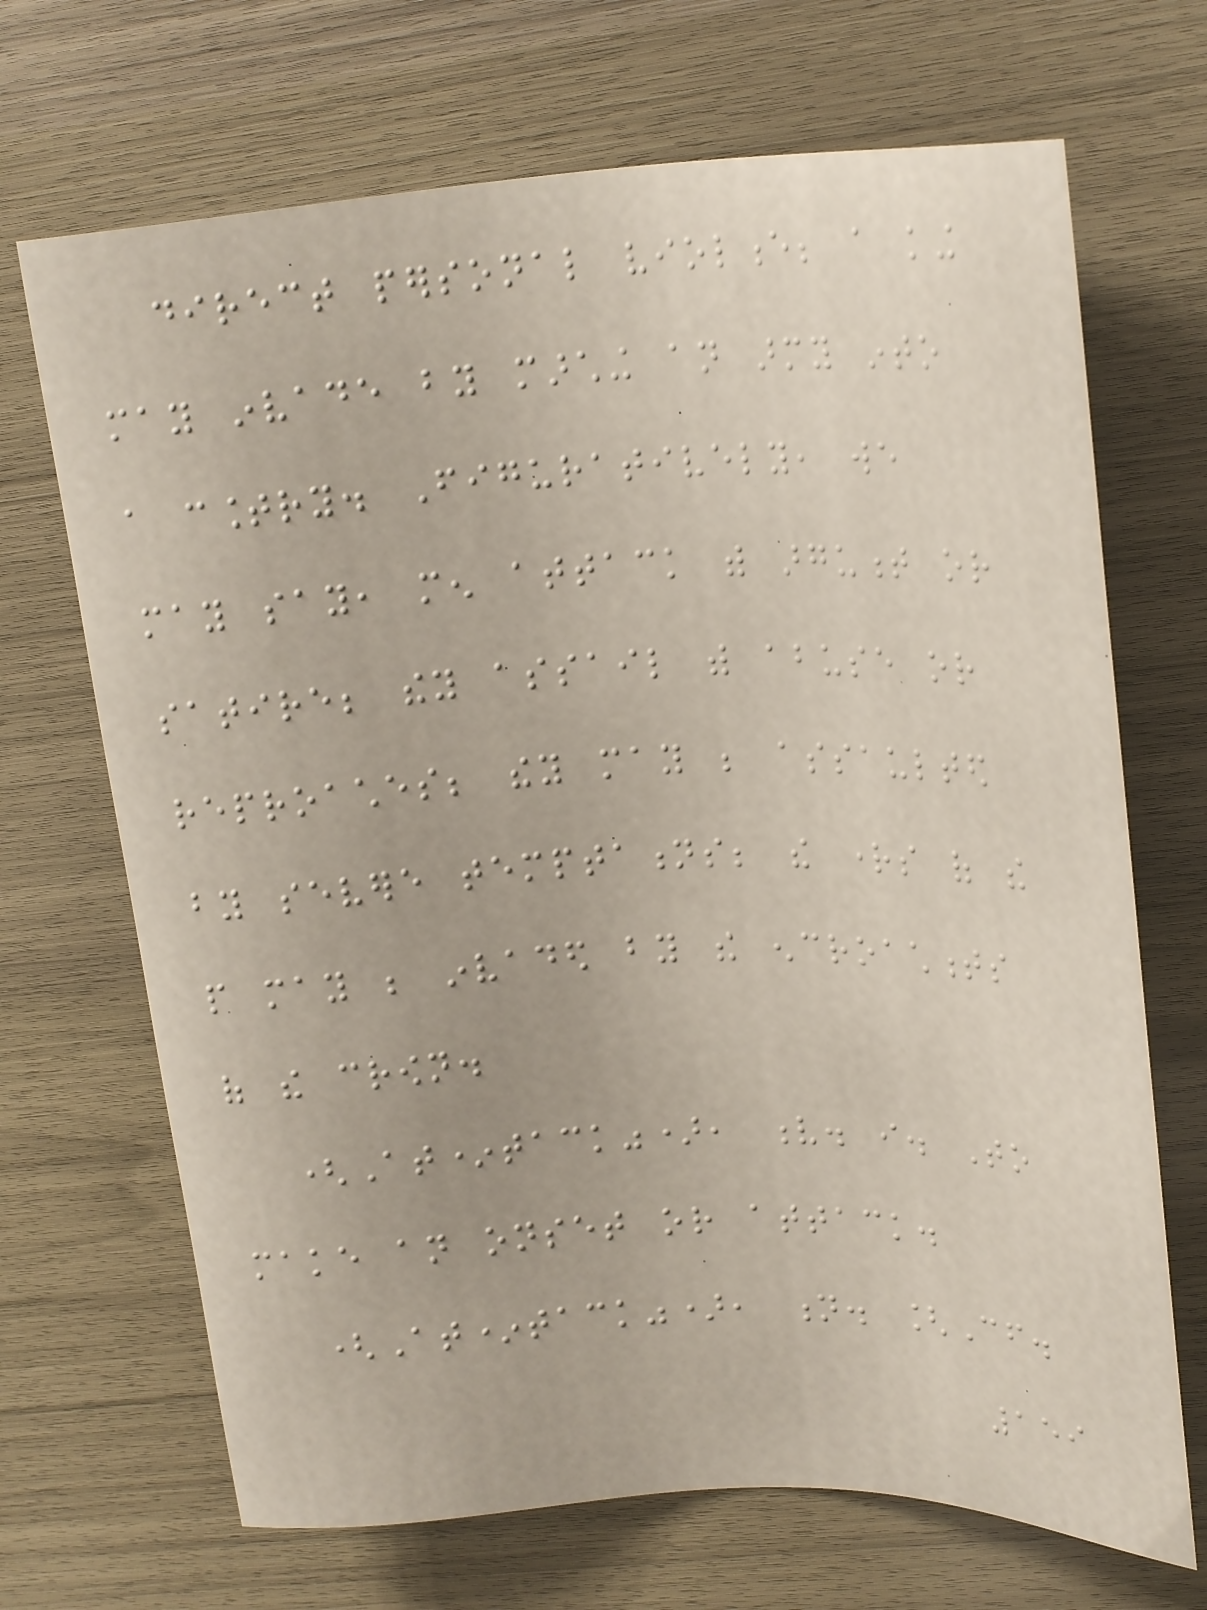direct personal violence; a king
may invade by marching an army into
a country. Figuratively, we
may say, men attack with argument or
satire; they assail with abuse or
reproaches; they may be assaulted
by severe temptations; the rights of the
people may be invaded by the encroachments
of the crown.
(At*tack"), v. i. To
make an onset or attack.
(At*tack"), n. [Cf.
159
